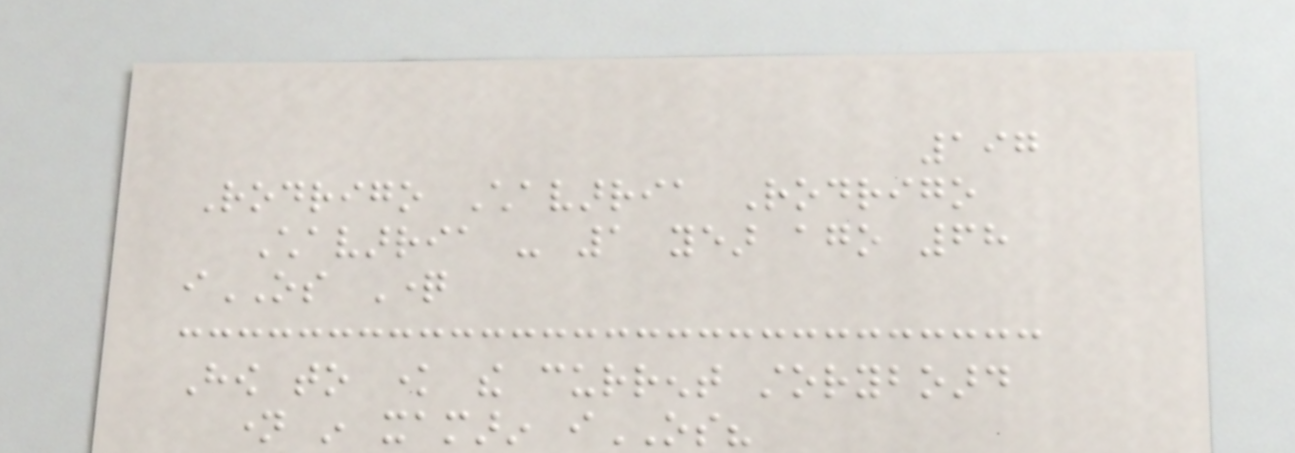197
Rodrigo Chavarria Rodrigo
Chavarria - 1 year ago 68
iOS Question
How to know the current storyboard
name in xamarin iOS?
